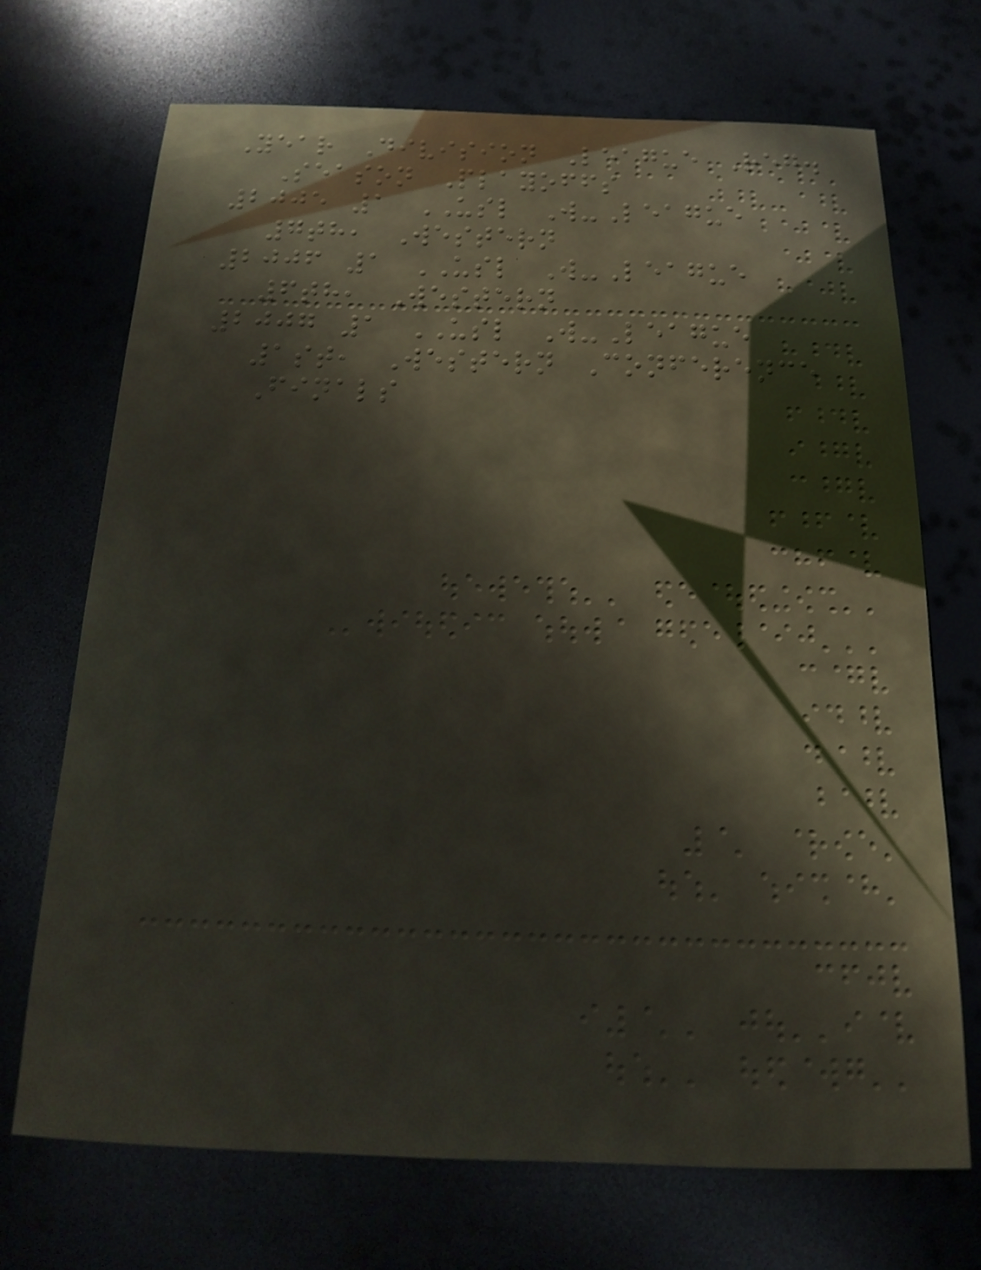Year Division League Reg.
Season Playoffs
2005 1 USL W-League
7th, Western
2006 1 USL W-League
6th, Western
2007 1 USL W-League
1st, Western Conference
Finals
